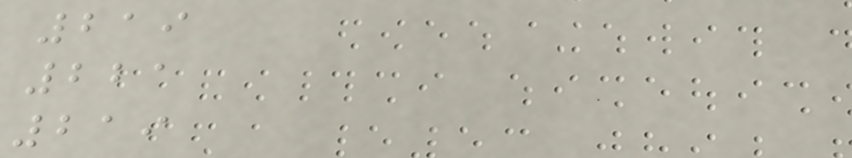219
221
219
